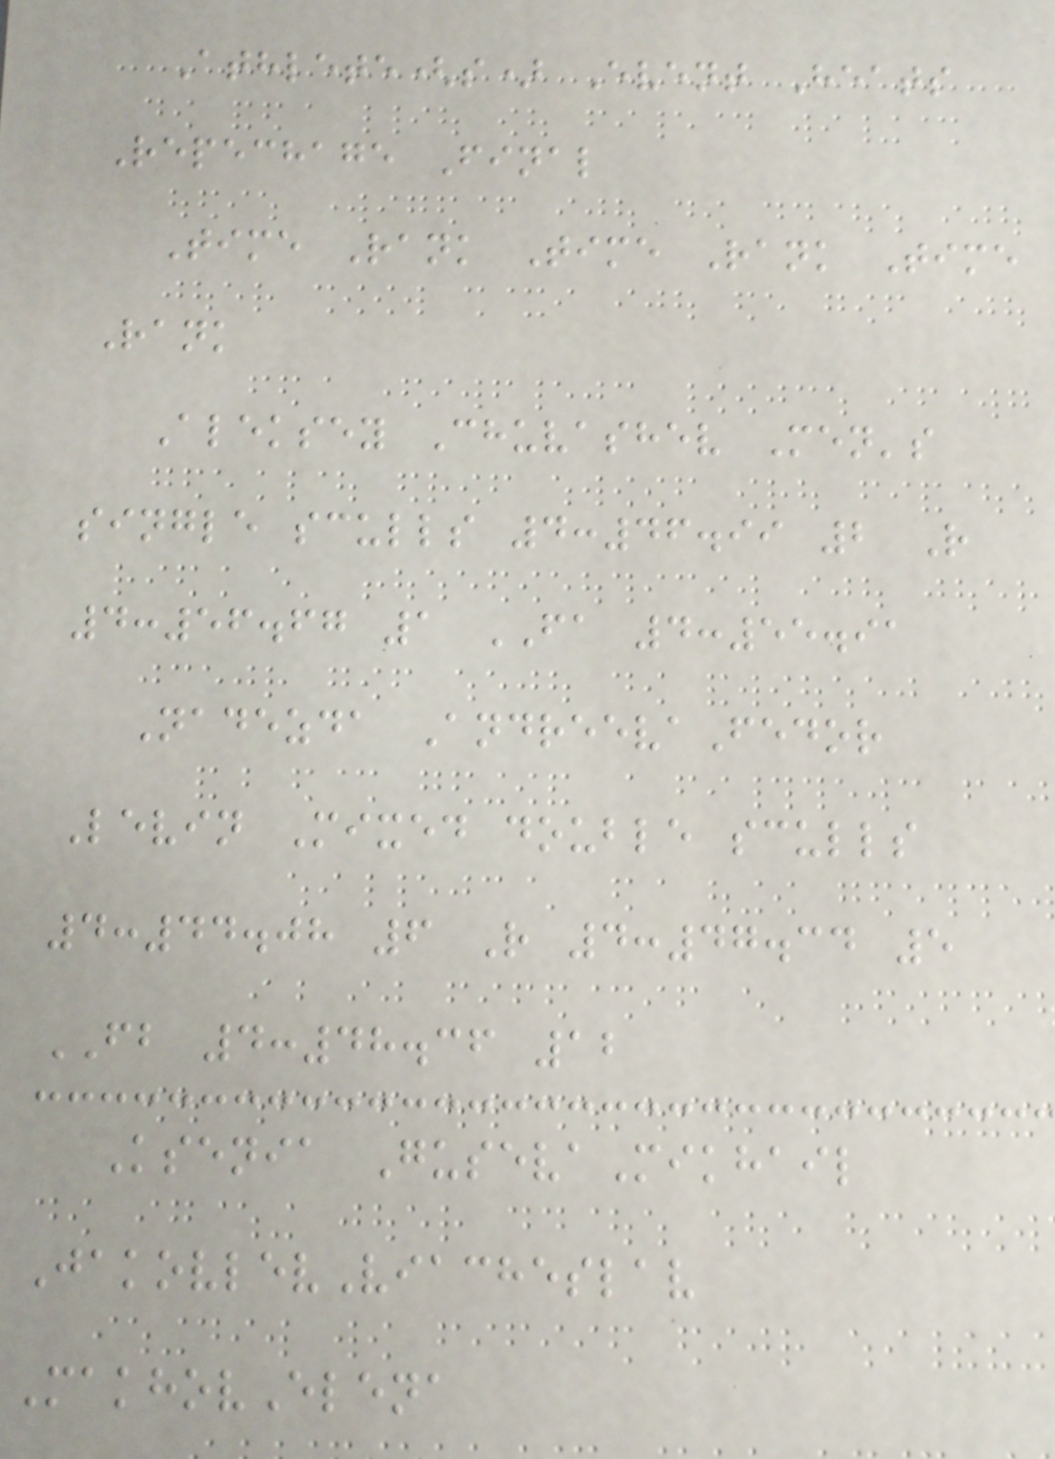Athlete(s) Event Heats
Repechage Final
Time Rank Time Rank Time
Rank
Aleksey Chuvashev Men's
single sculls 4:46.99 2 R
4:56.67 1 FA 4:55.91
Nadezda AndreevaFedor
Levin Mixed double sculls
4:44.08 6 R 4:47.34 5
FB 4:48.36 12
Ksenia GusevaMikhail
JakovlevViacheslav
MakhovElena
